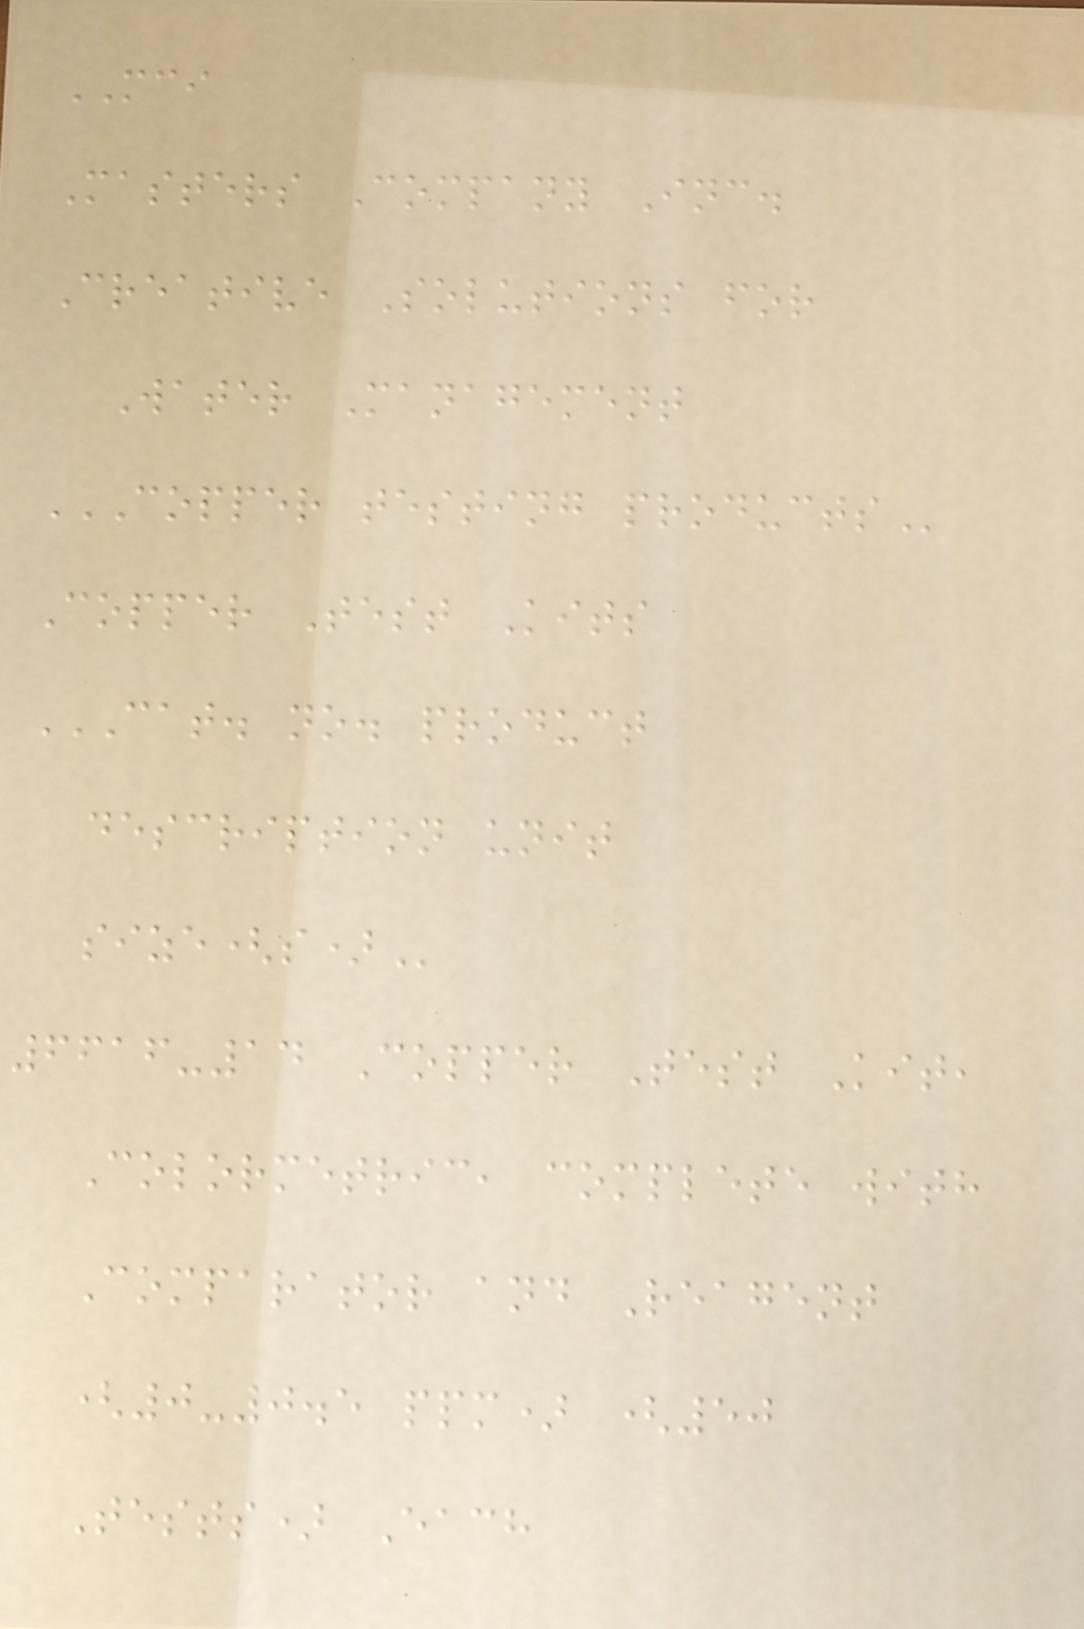MCI
Masters Company Inc.
Creative Solutions for
Water Management
COPPER TESTING PRODUCTS
Copper Test Kits
CAT. NO. PRODUCT
DESCRIPTION UNIT
SIZE(S)
6616-14 Copper Test Kit,
Colormetric, complete with
Comparator and Reagent
(0-0.5 ppm) (50
Tests) Each
